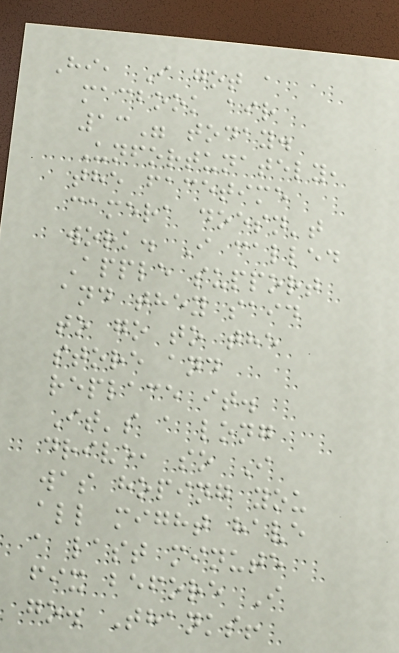Hi, I got a
macbook air
13" today.
Unfortunately,
the facetime
camera doesn't
work. I called
Apple support
and they said
to go to the
store and
replace it.
It's a long
drive, so I
was hoping you
all might have
a last minute
fix before I
go. Thanks!
